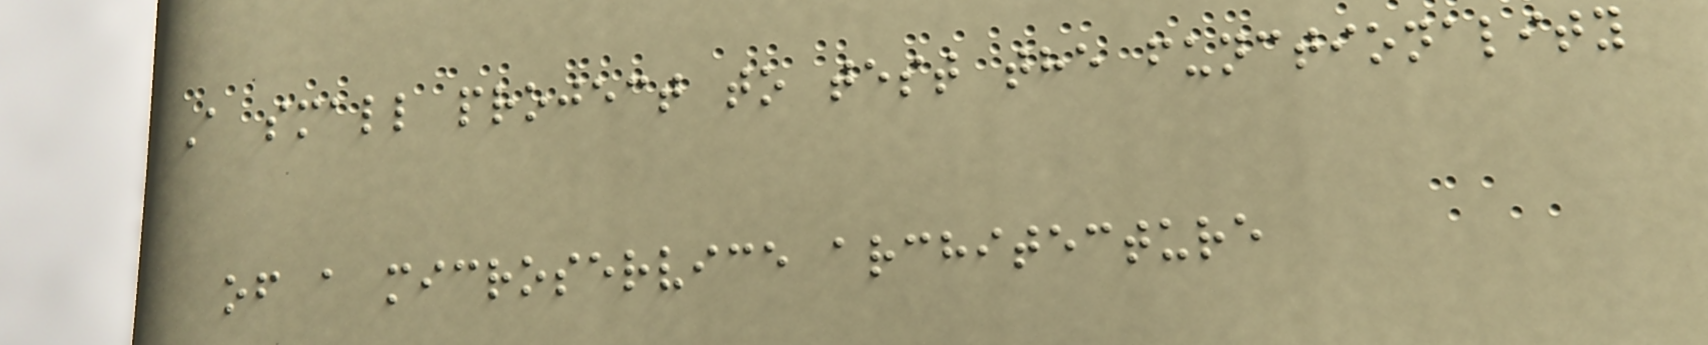A small project to test the functionality
of a microservice architecture
